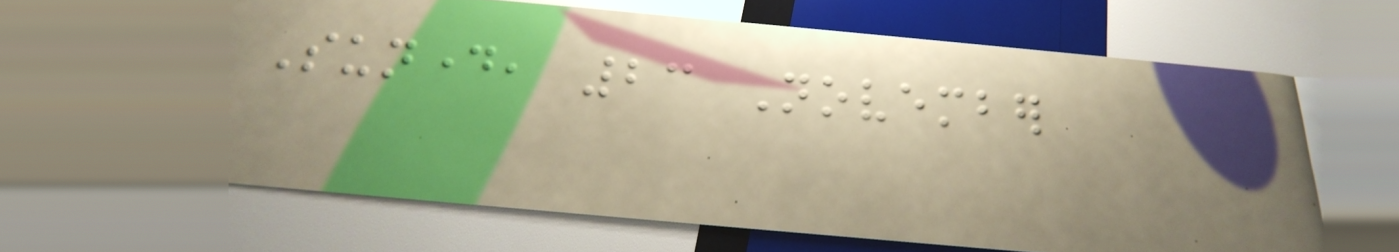Sunday, 23 November
